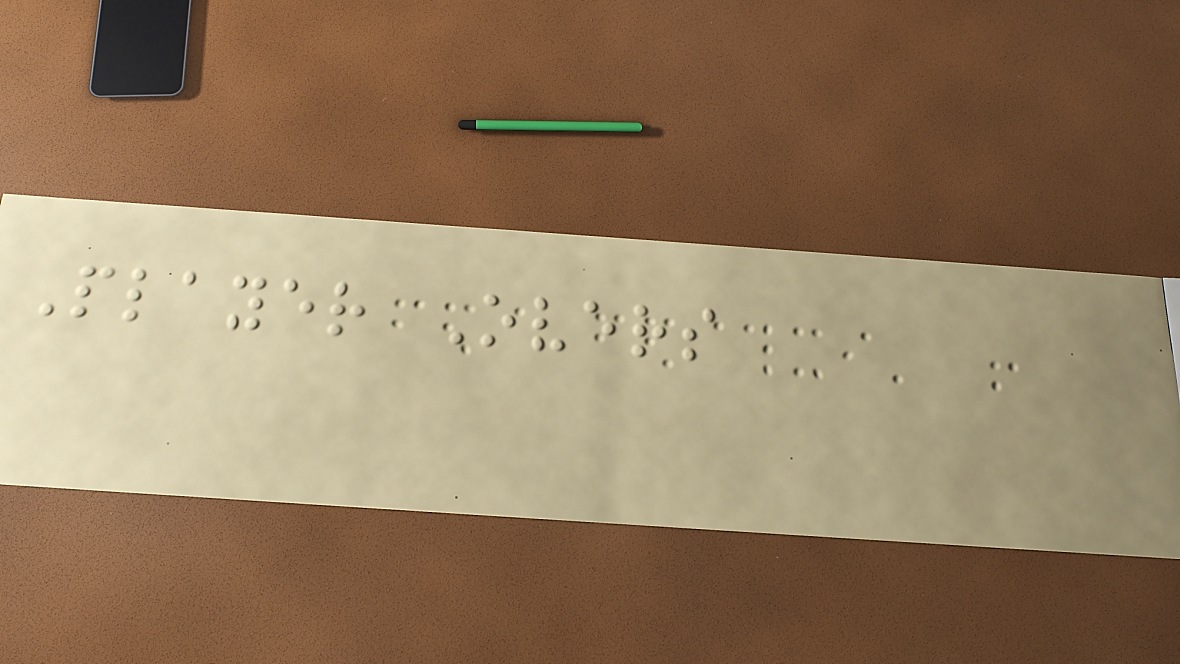Player Overs
